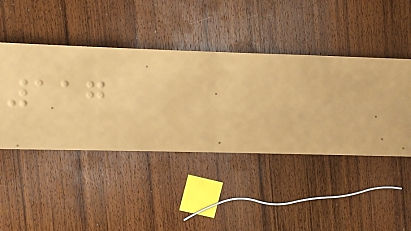117
